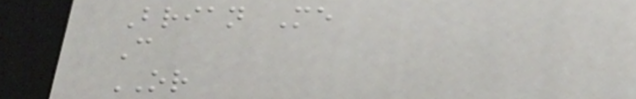Brian Me
C
OR
